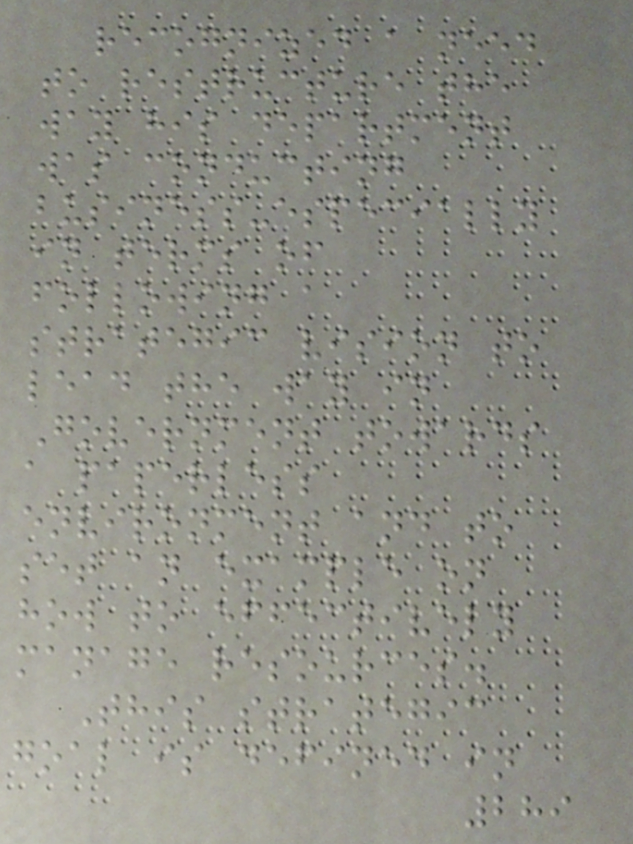recognized a need
to restructure the
way his department
was conducting
business-especially
in terms of
following a
strategic vision to
lead the way in
Government towards
a paperless
environment and to
set an example on
how to effectively
manage resources.
This strategic
goal is defined in
289
